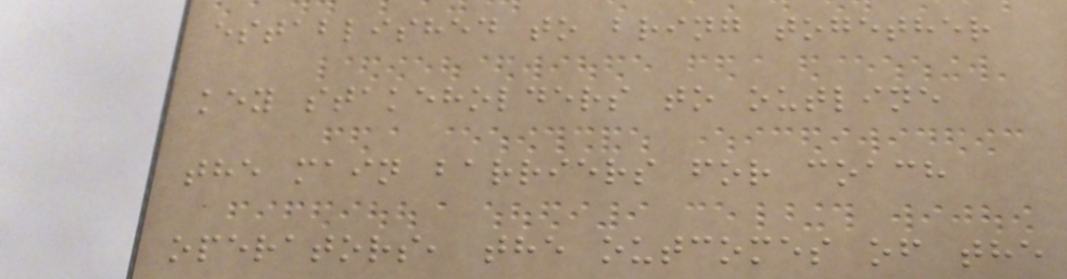established to bring together
key stakeholders to outline
the main barriers for coach
operators, the outcomes of the
